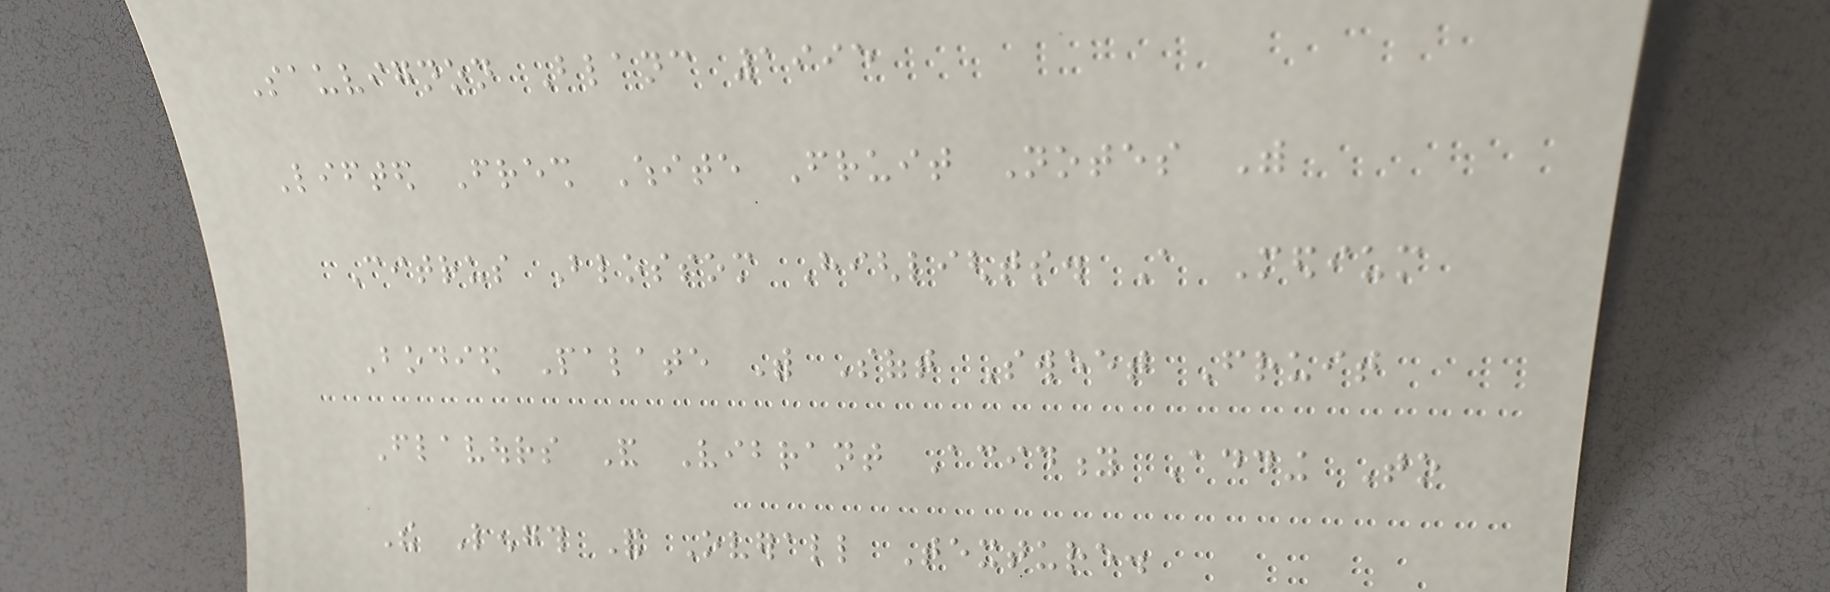Sauvignon Blanc 1995
Lifted Fresh White Fruit Notes With
Citrus Blossom Highlights. A Medium
Bodied Palate With Soft Sweet Fruit
Flavours And Vibrant Acidity Adding To
The Length And Overall Texture.
